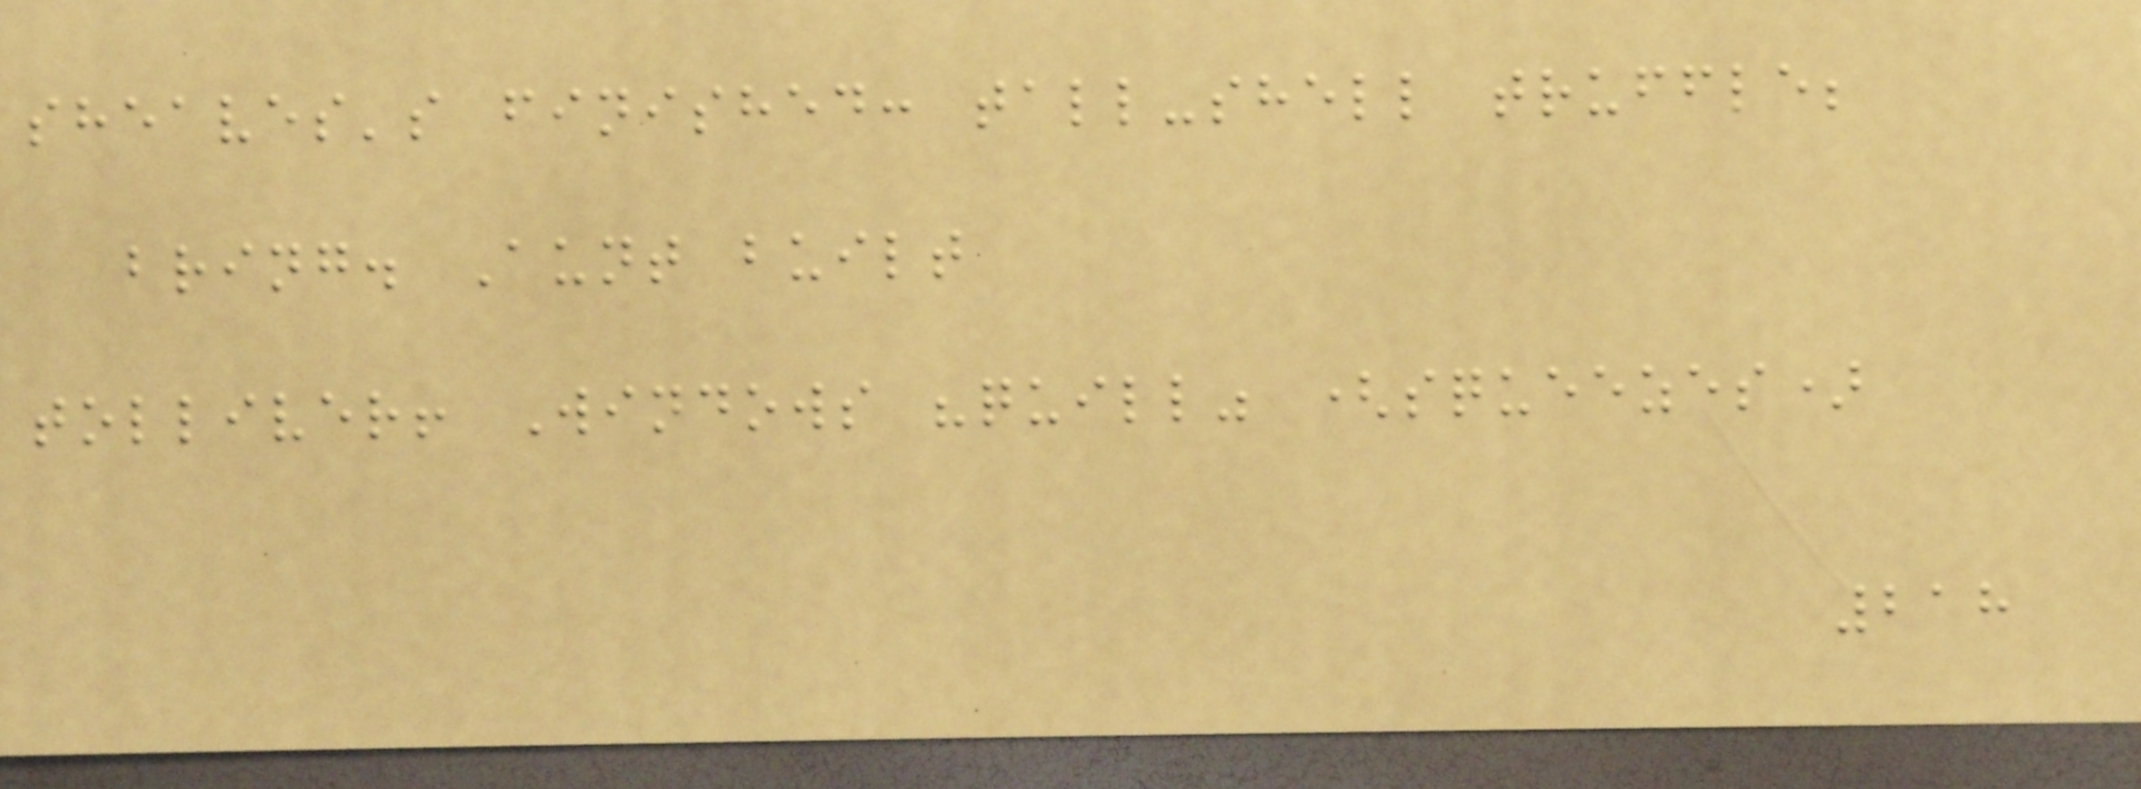sheaves's finished: tall-shell truffle;
bring. Aunt built
tolliver! Windows "quill" (squeezes)
218
